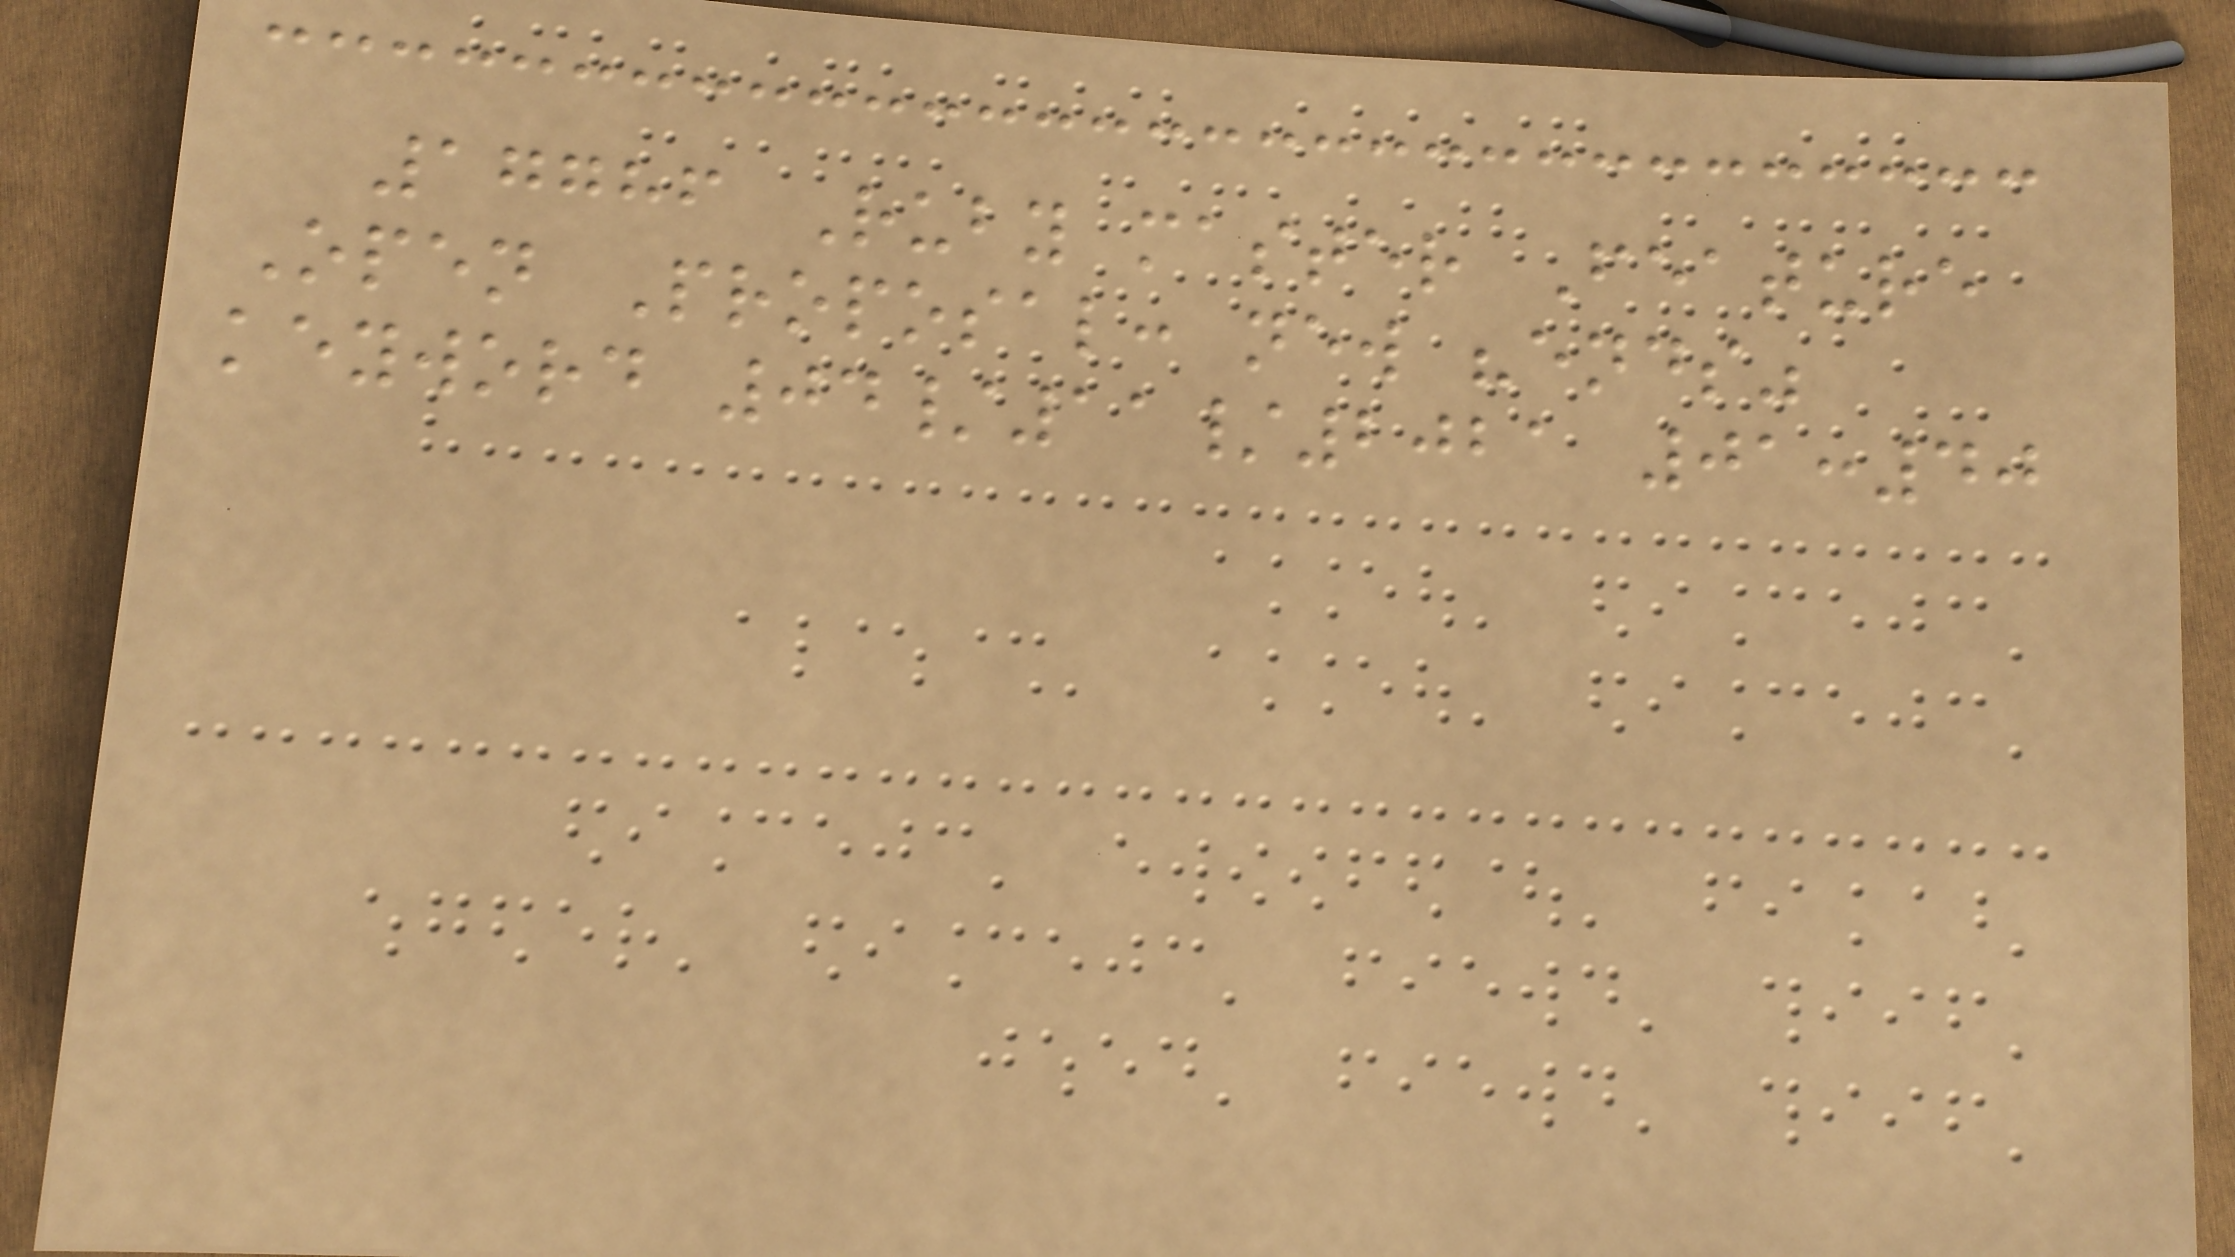17786 Ruby master Feature
Open Proposal: new "ends"
keyword 04/11/2021 01:40
